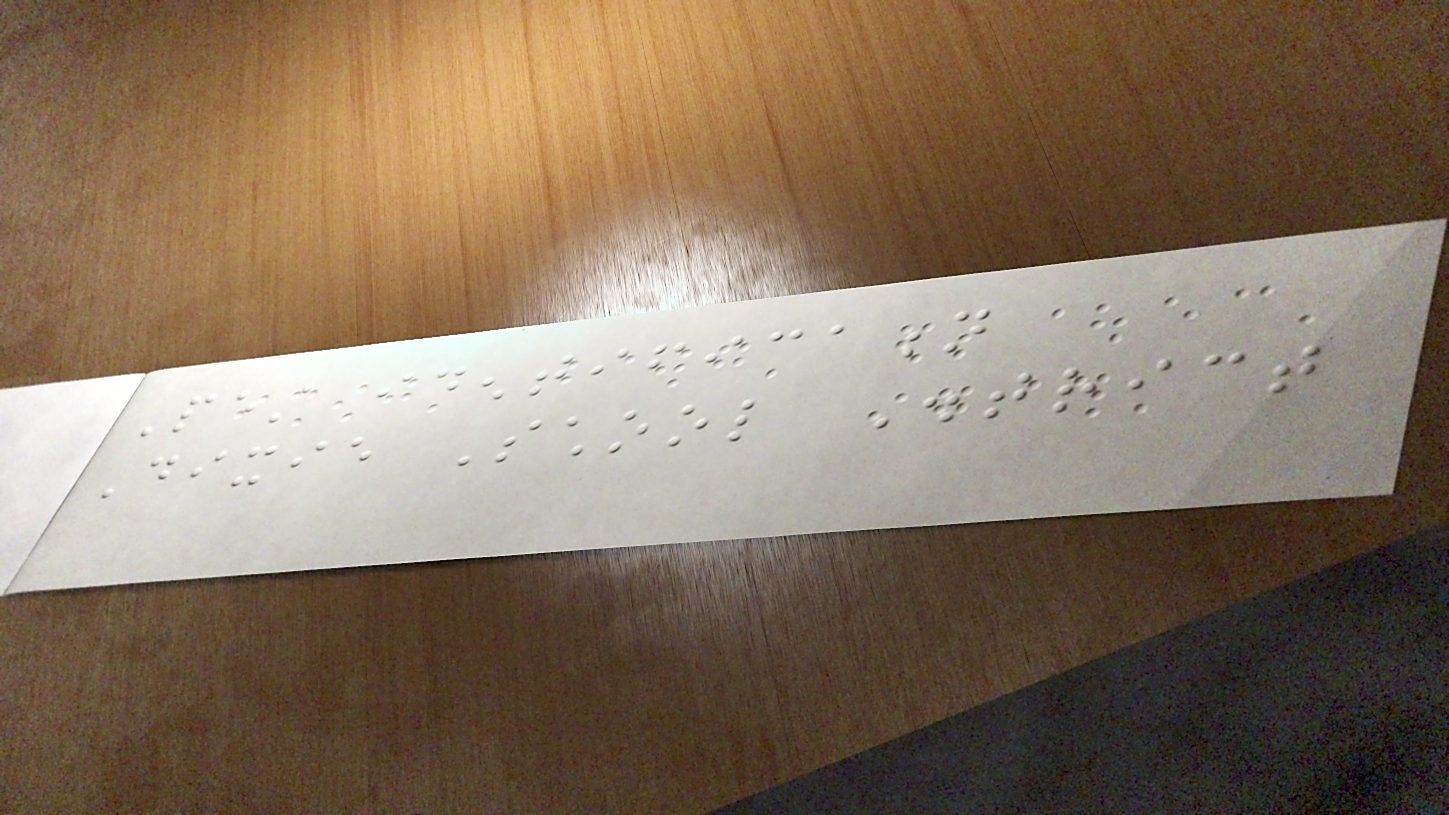Pest identification
Dixie School District
